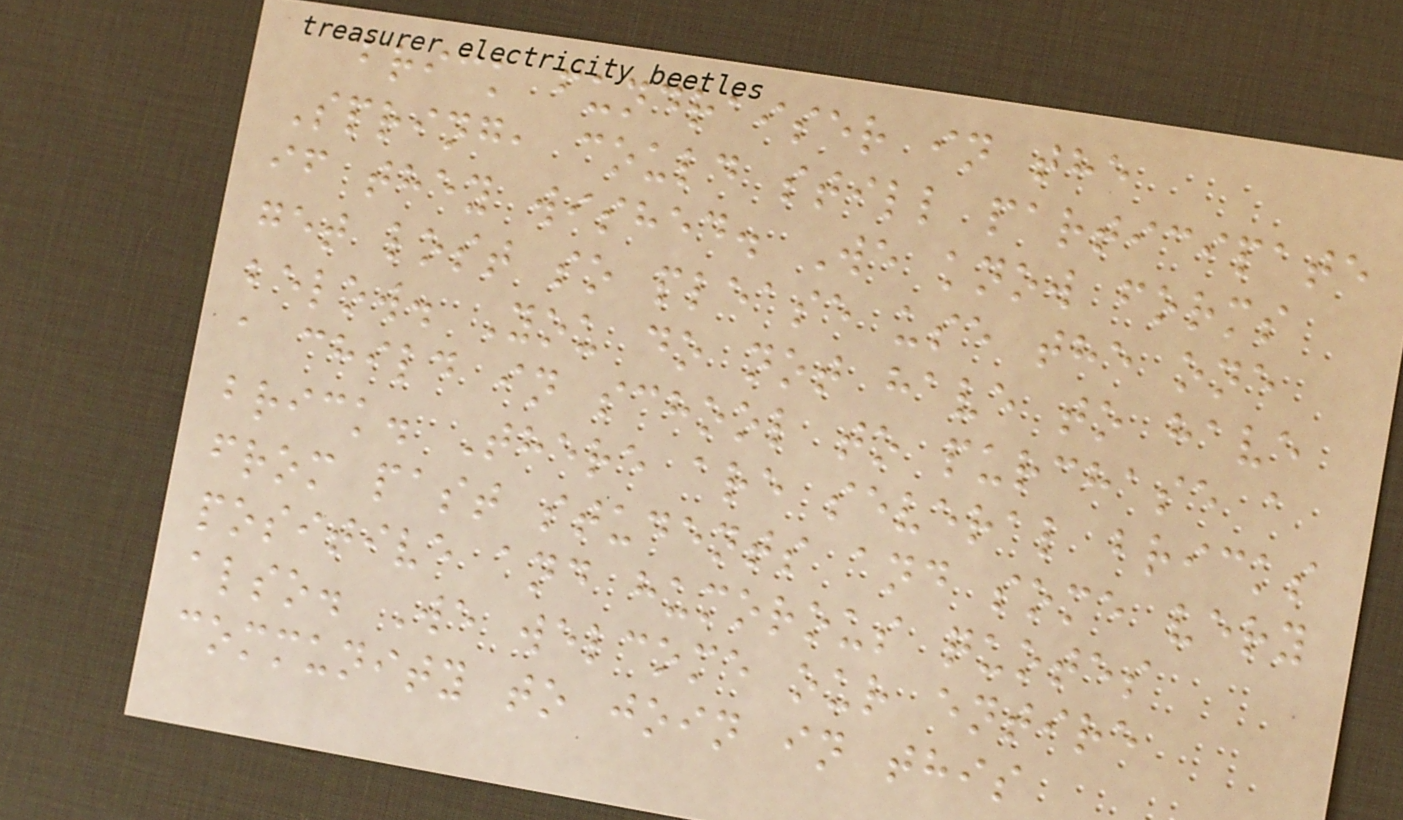brick fundraiser in the
Spring, could still participate
if they wished. We know forms
get lost so please use the one
below. You do not have to have
a child in school to purchase a
brick. There are several bricks
from past students and some very
positive and humorous quotes
also. We welcome our entire
community to join in this
